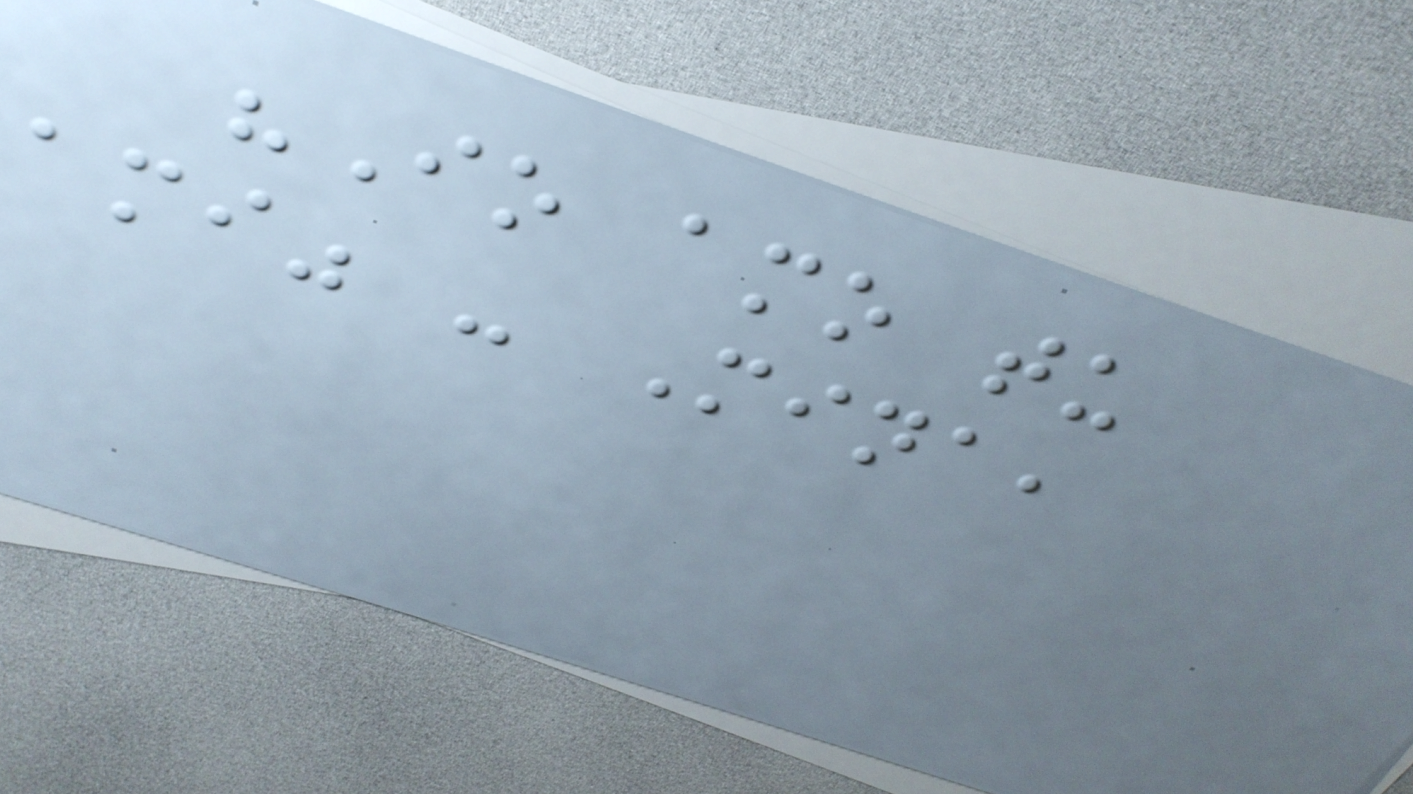"Io amo tu
ami" - Mina,
